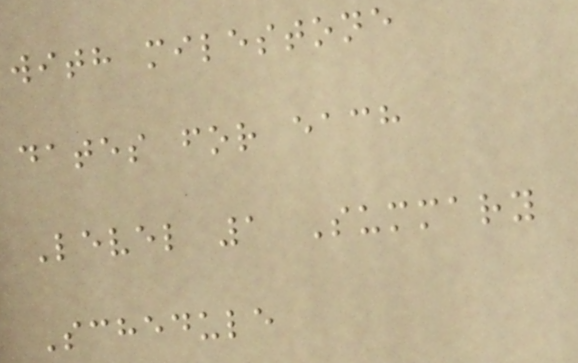with milestone
dates for each
Level 1 Summary
Schedule
